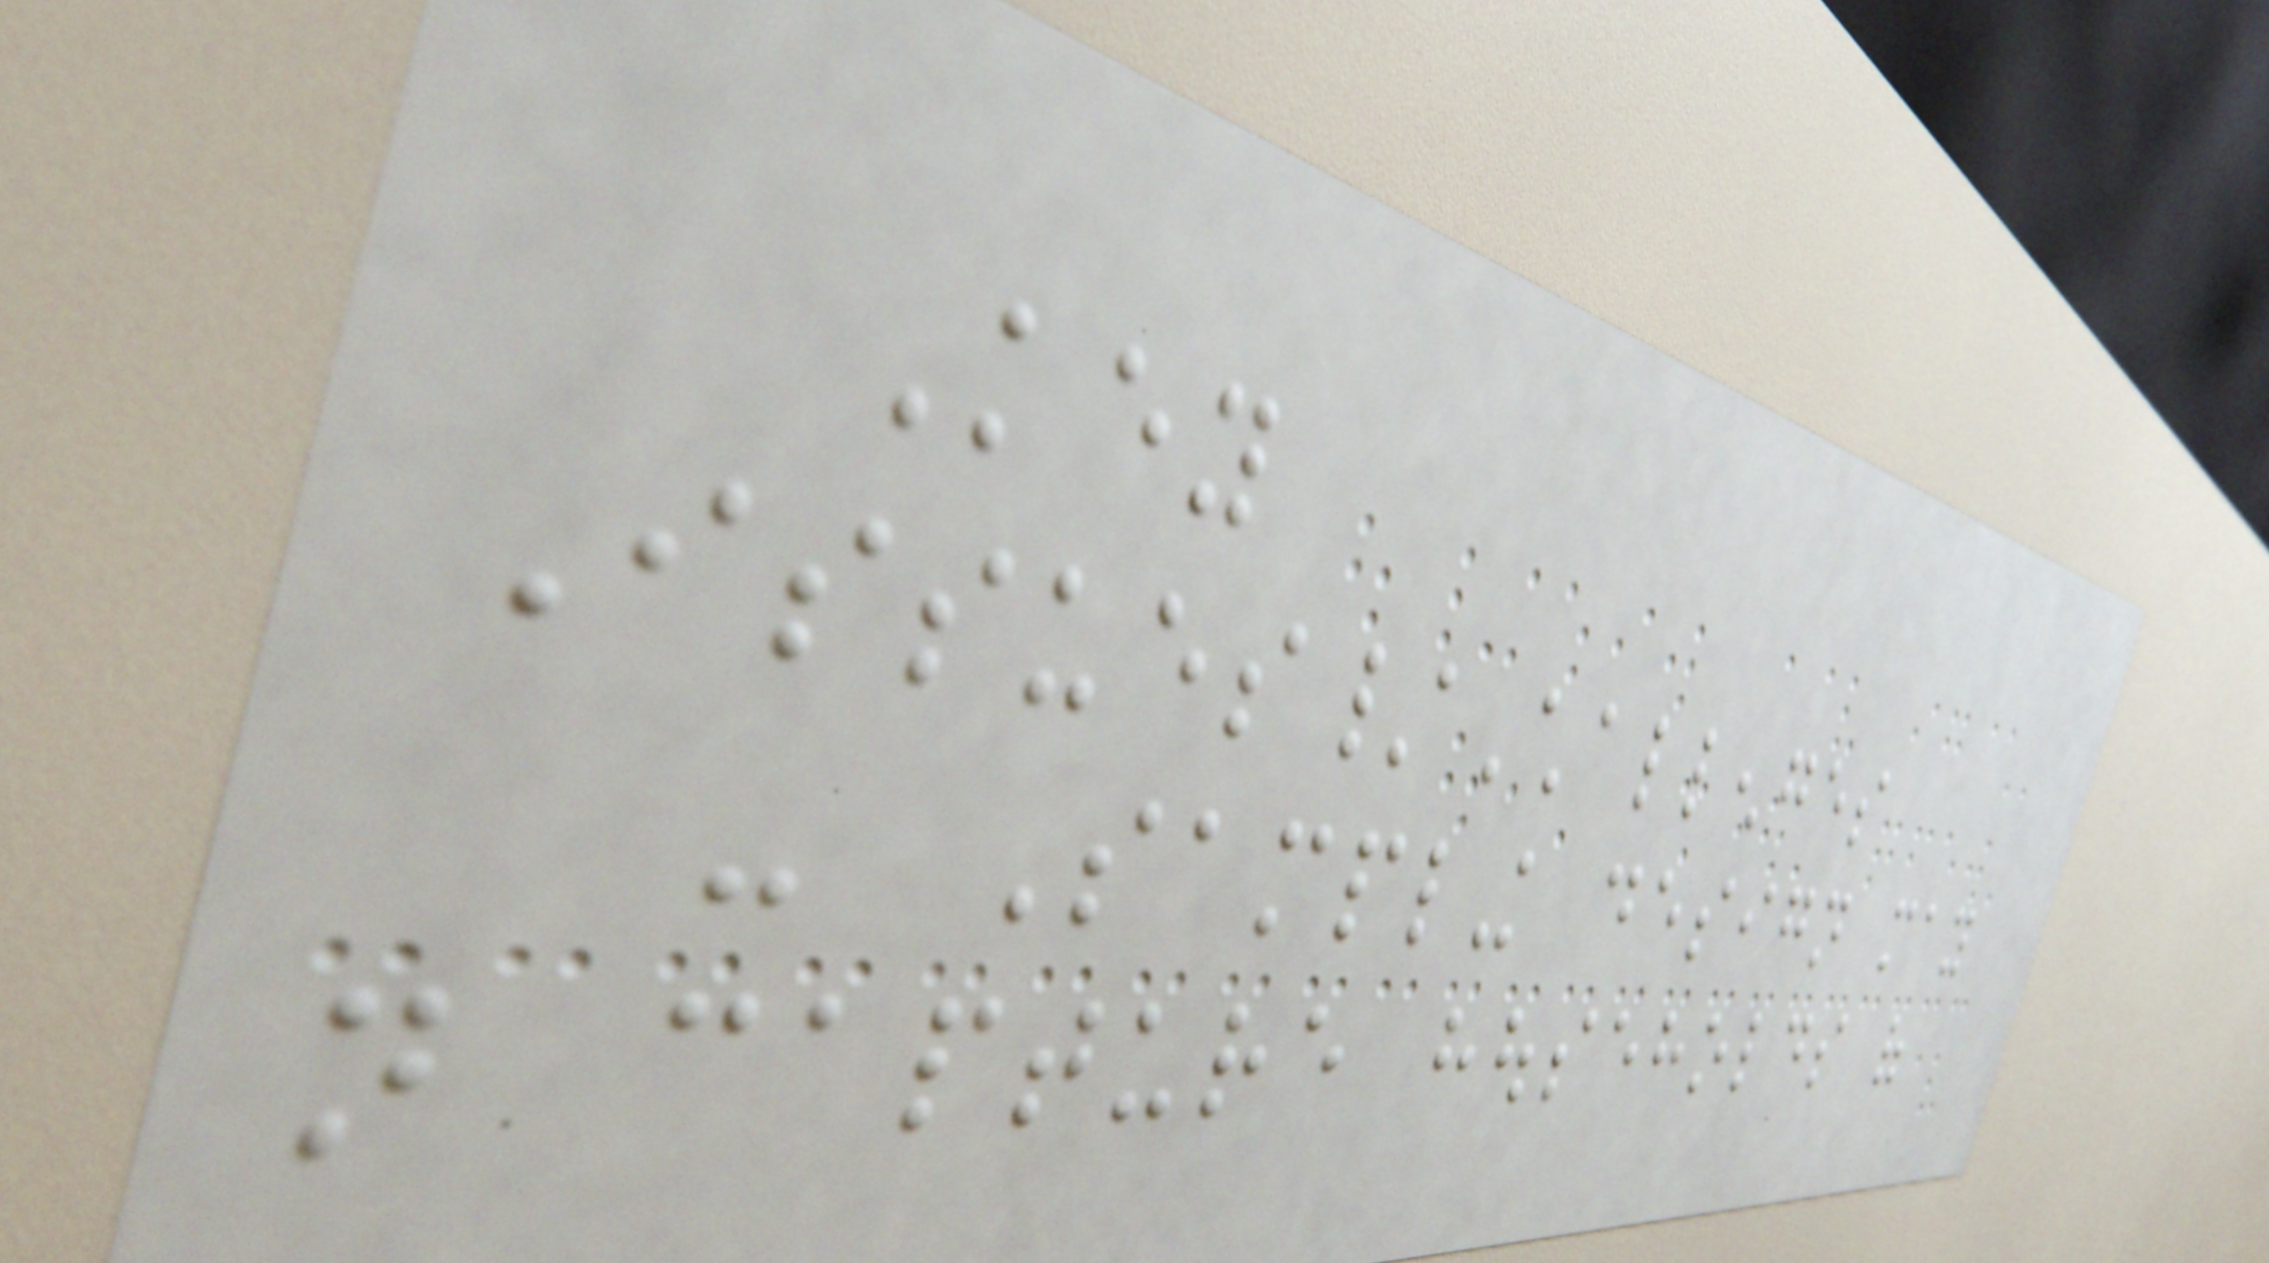Key
Issues/Challenges
- Sampling design may
not capture households of
